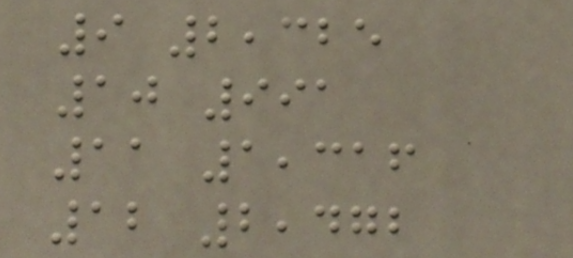9 2,325
10 991
11 1,316
12 2,472
